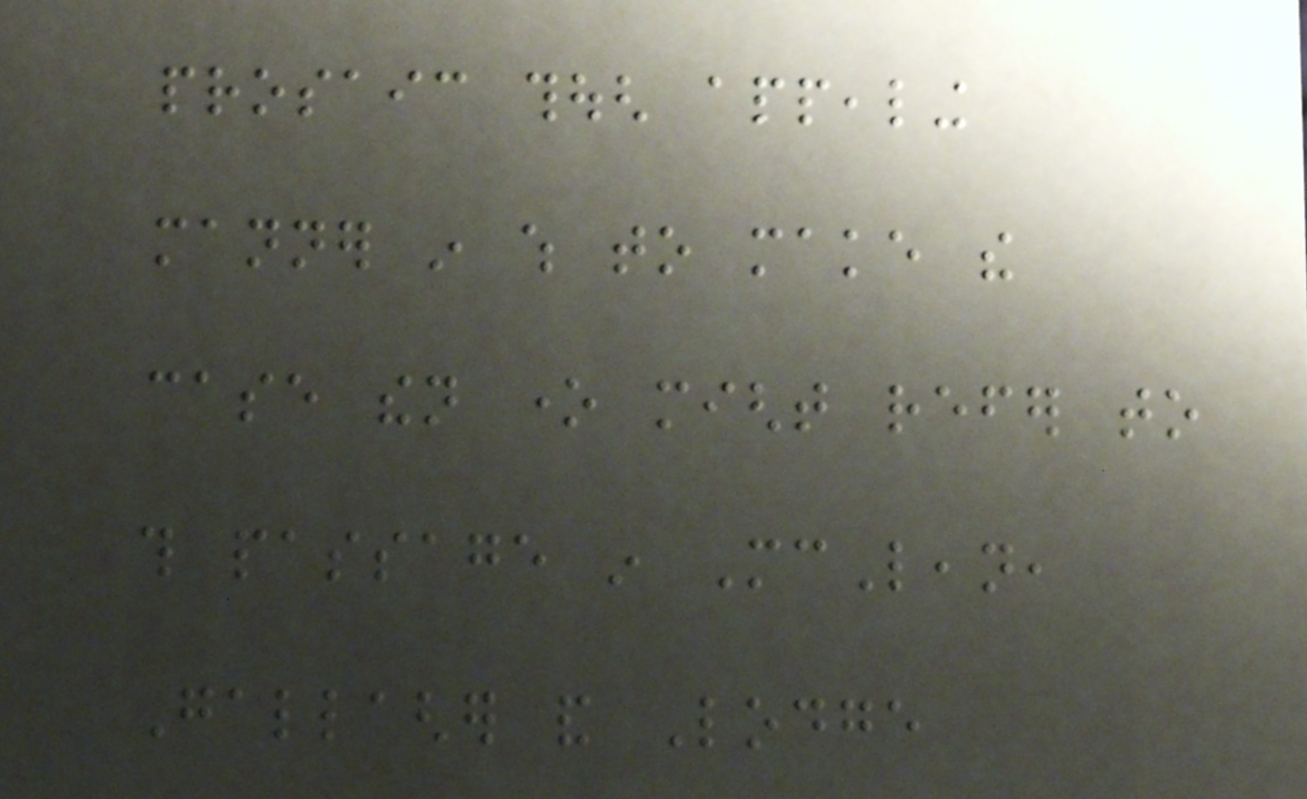prosaic though appealing
manner in which to make the
case then one might refer to
this passage in McLean,
Gallagher and Lodge
